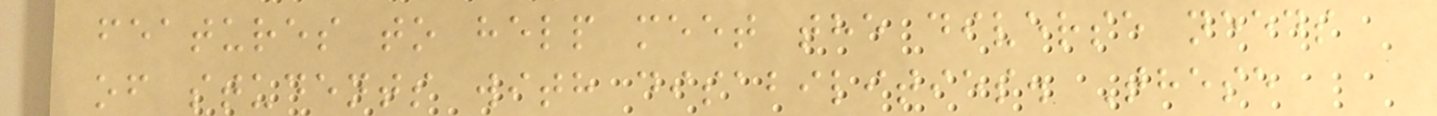features to help meet the diverse needs
of students with disabilities. These
